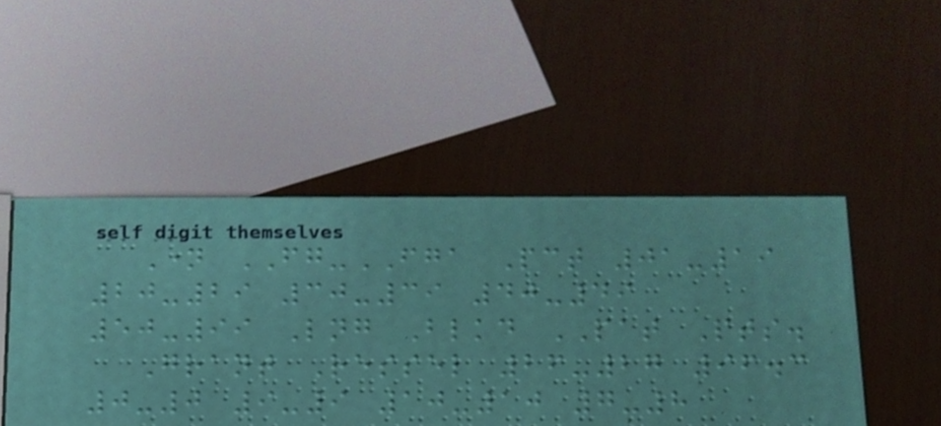Name FG-FGA Pct 01-19
20-29 30-39 40-49
50-99 Lng Blkd PAT Pts.
Grant Ressel 26-27 96.3
0-0 9-9 10-10 7-8
